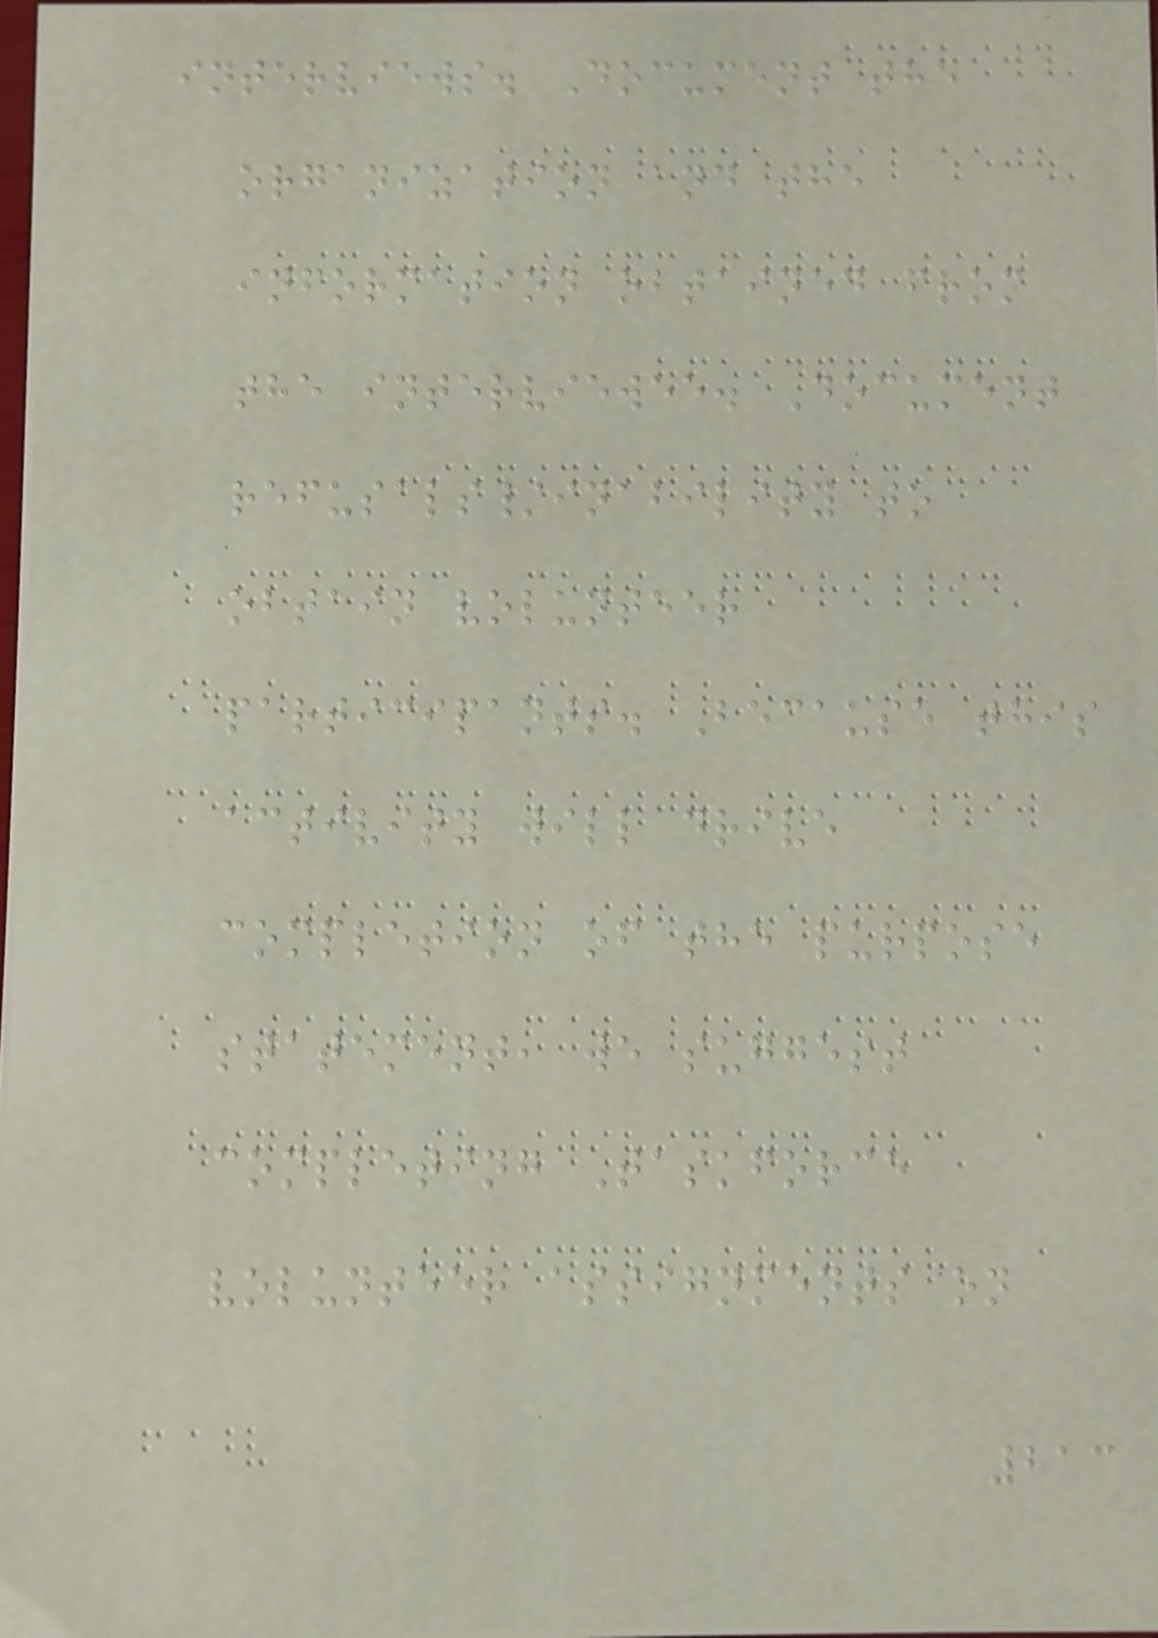interviews. Document the
organization and the
information obtained from
the interviewee. Document
refusals/inability to
obtain volunteer
participants. Because this
activity will drive
completion of the purpose
statement, we suggest
completing Taskforce
volunteer assignments on
213
